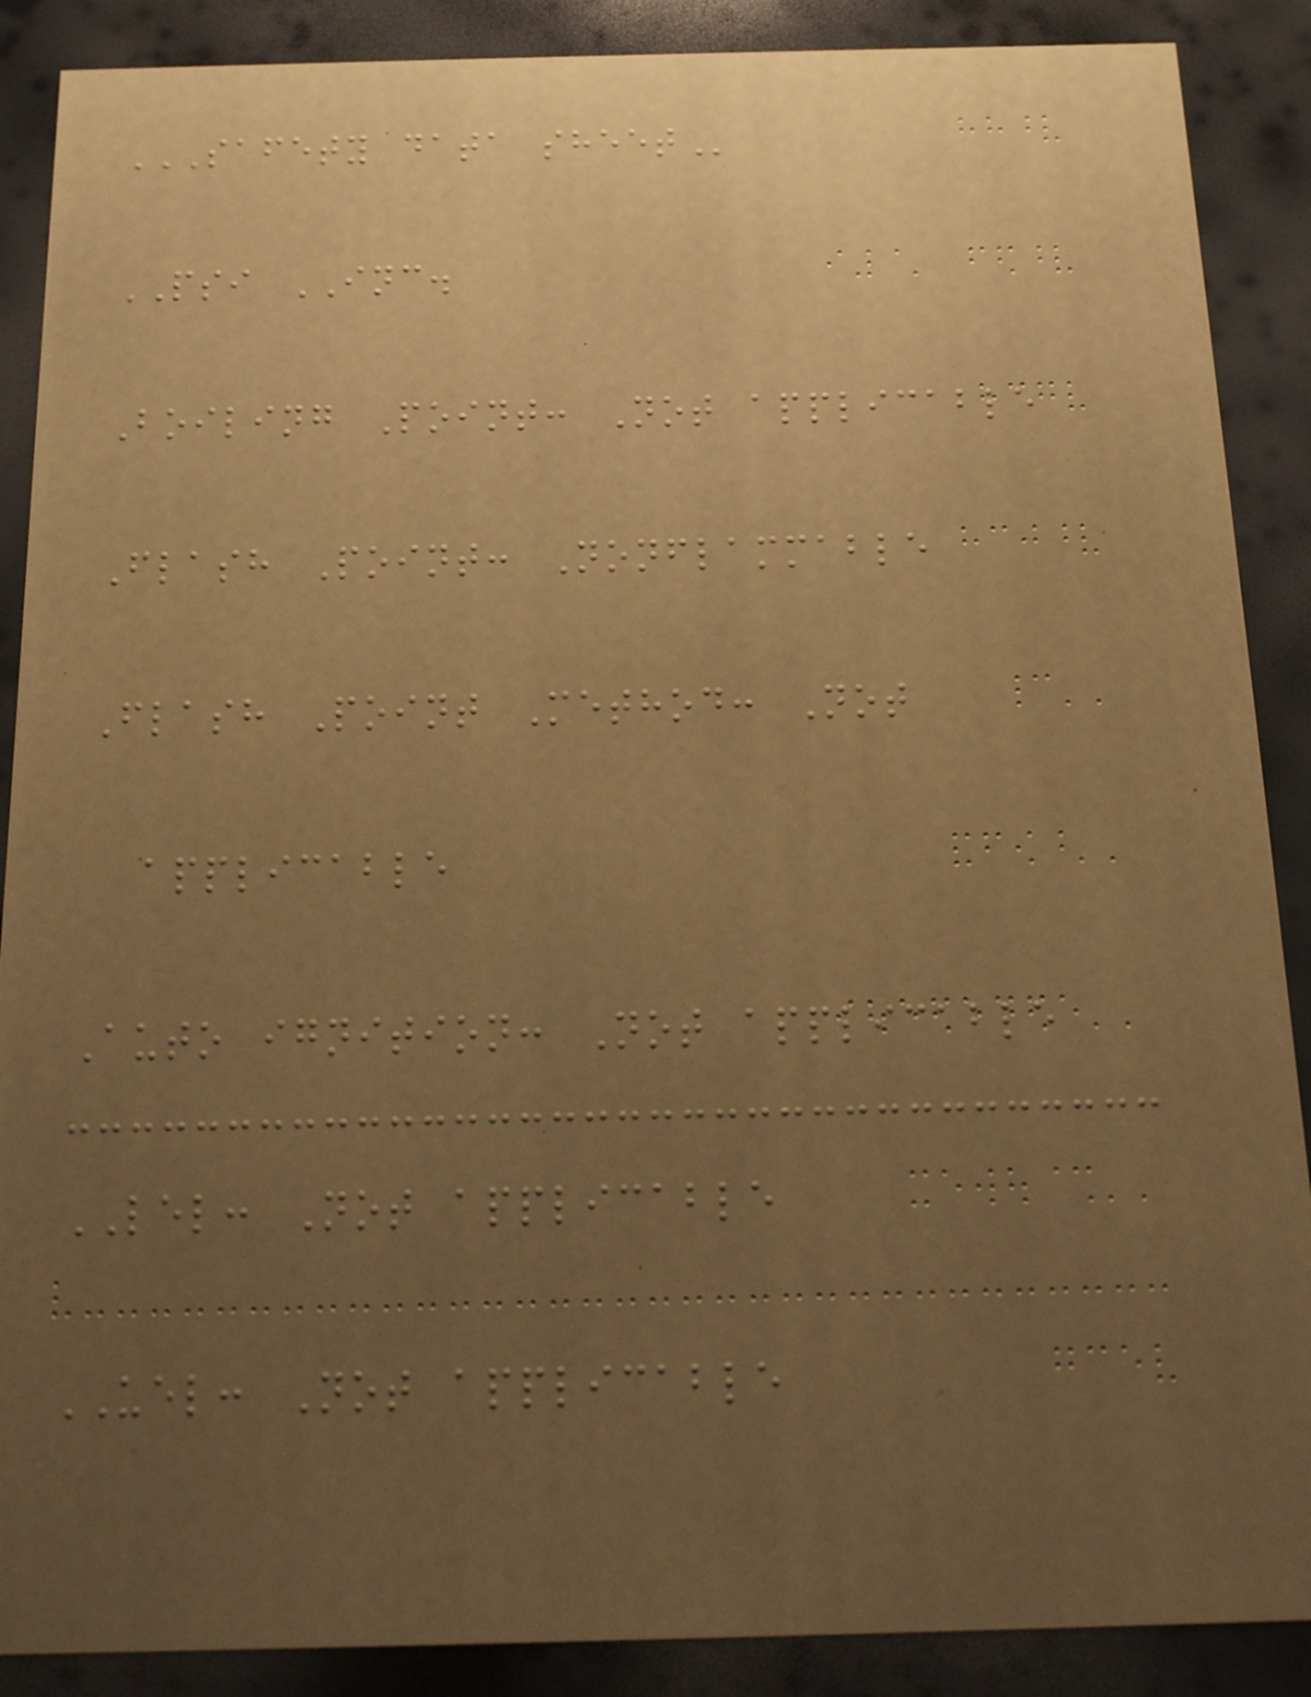SAFETY DATA SHEET
PSI INC.
Boiling Point: Not applicable
Flash Point: Nonflammable
Flash Point Method: Not
applicable
Auto ignition: Not applicable
LEL: Not applicable
UEL: Not applicable
